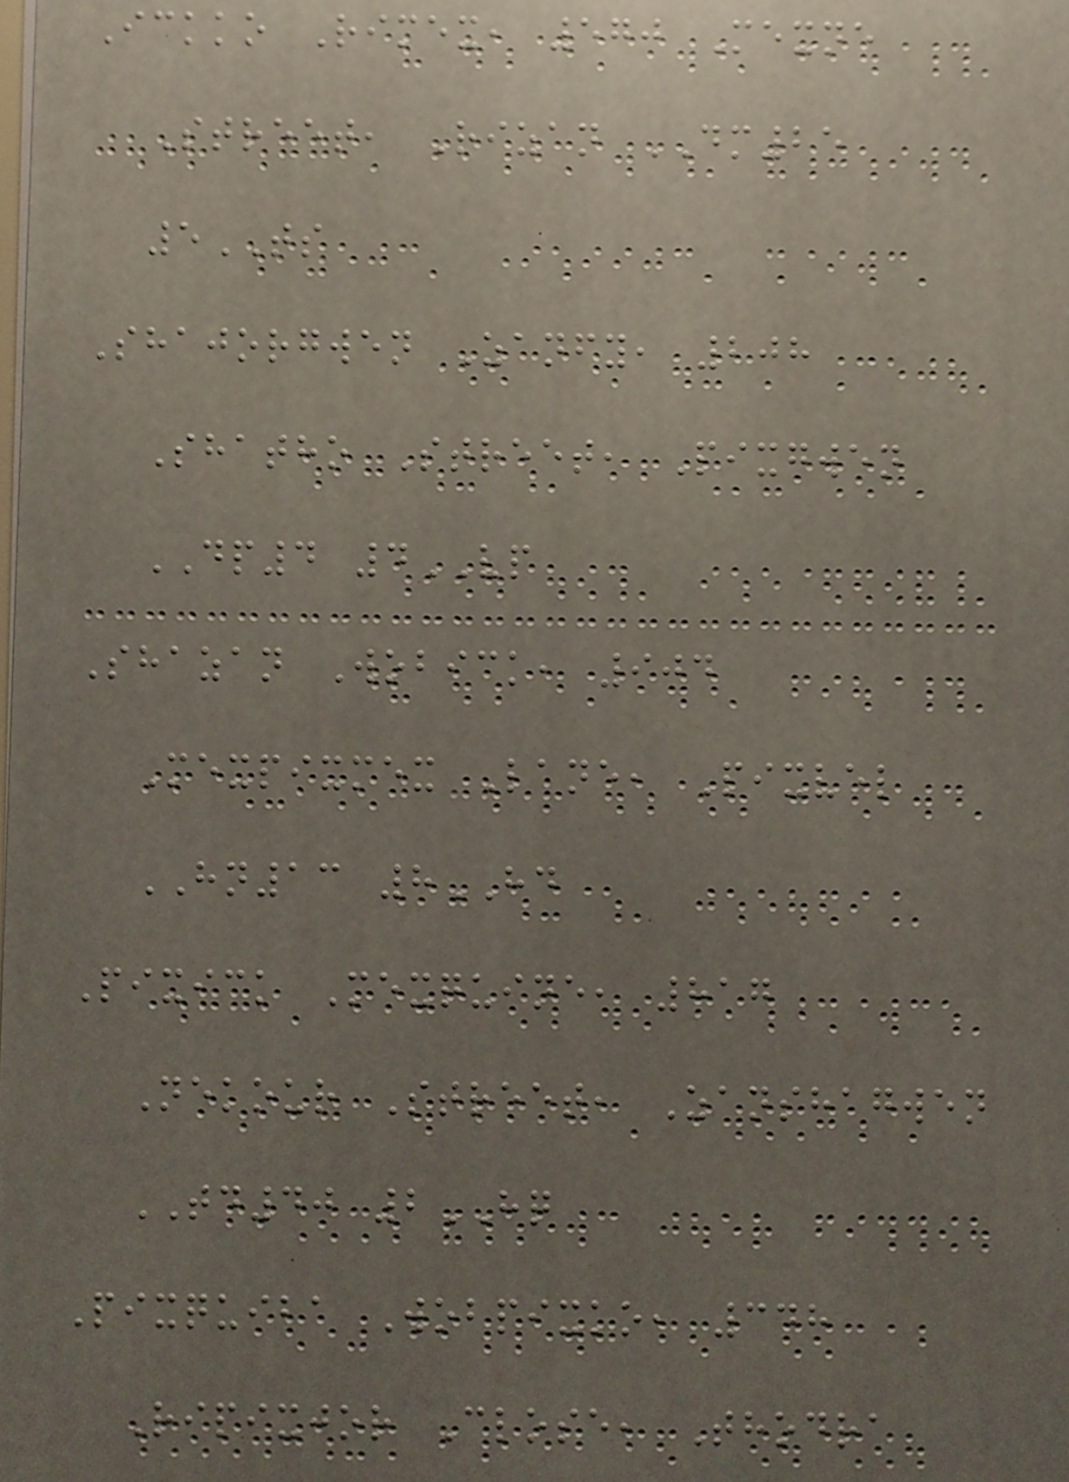Ickko Rimex, 570 Mexne
Street, Rizan DM25
5TS
Shajorgwen Zanfy, 208
Shatho Street, Pixgwen
DP4 4VP
Shazan Wobick, 904
Mexpixmex Lane, Pixvel
HN13 8HD
Pixick Mexquine, 817
Nekour Street, Zanshagwen
TD40 2HQ
Pixquiba Wobpixko, 348
Ripixjor Close, Thodra
